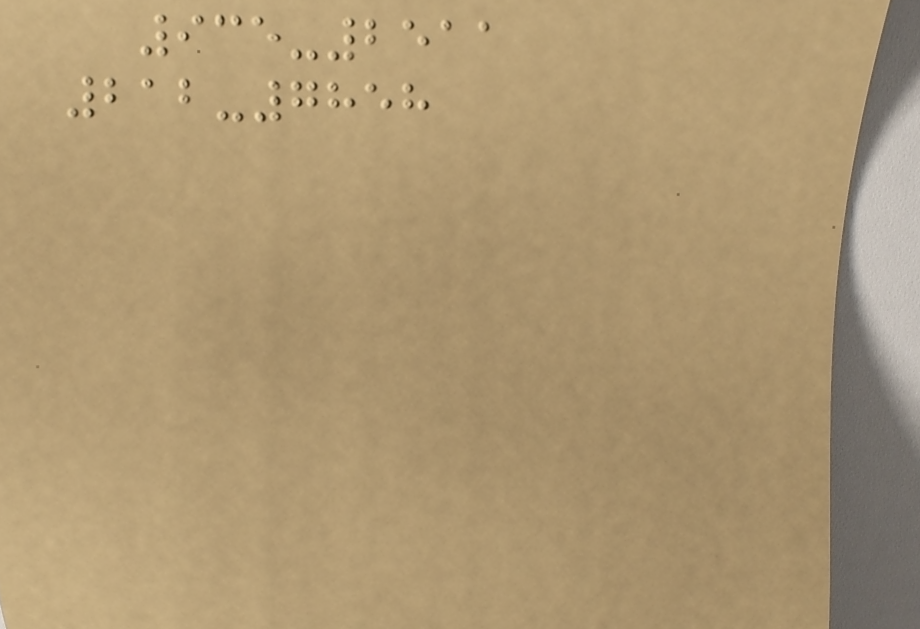935-2511
212-7858
